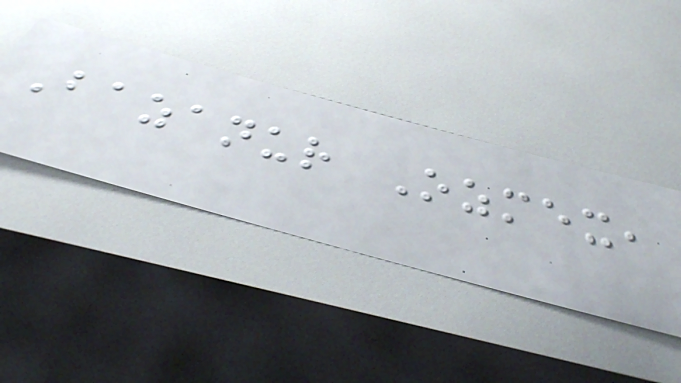Bazanur Ozmex,
